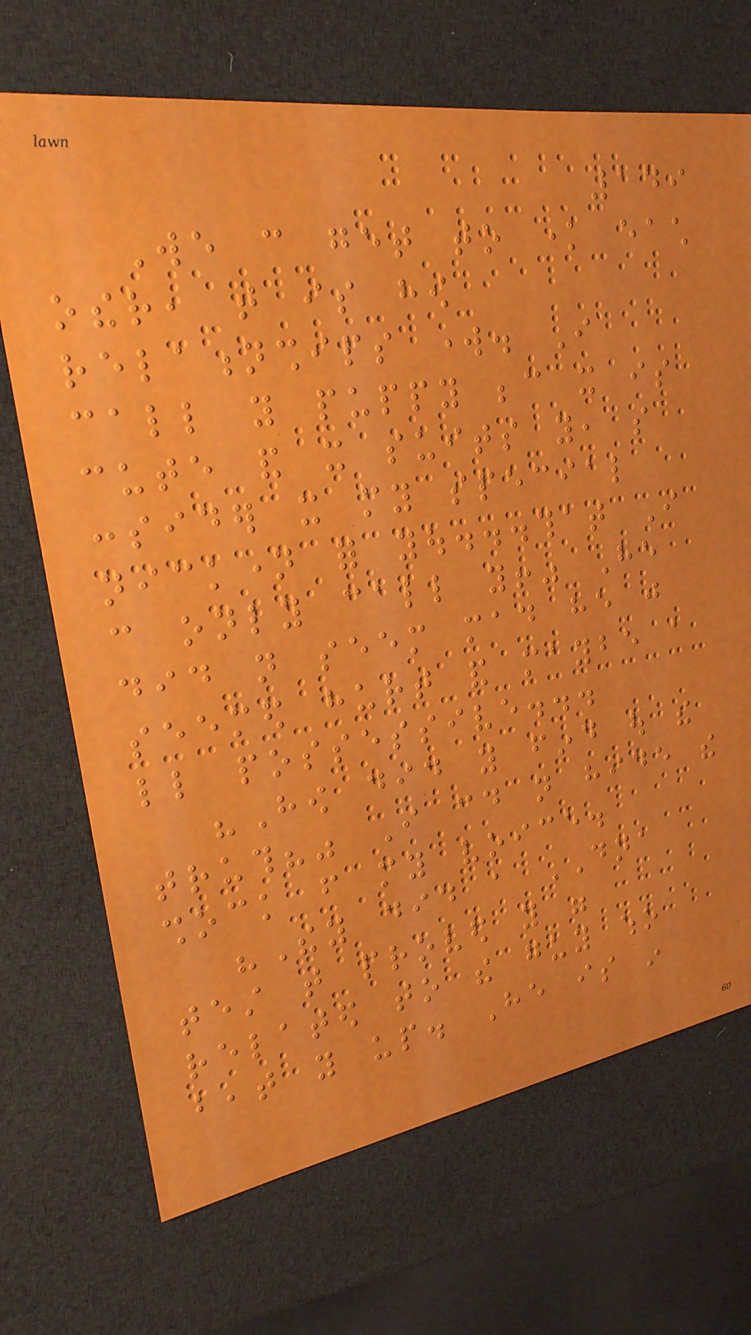149
We can get to know each
other, that is how
relationships work. I
call you puppy because it is
cute and it suits you, so
consider it my special
nickname for you...that I
can only call you!" He
did not seem mad he just
seemed hurt and maybe a
little possessive...
"How did you find out the
truth?" I could not hide the
shock from my voice.
"They did a DNA
test that proved you were
related to the guy who
beat you up. He is in
